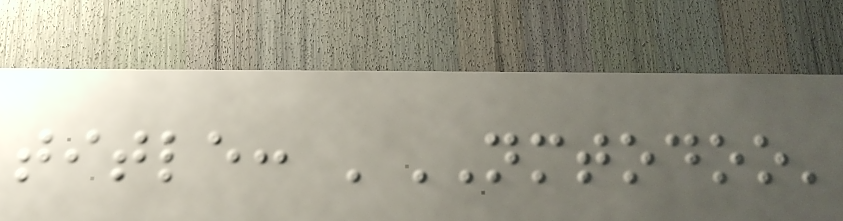title: 'NMTODOO'
